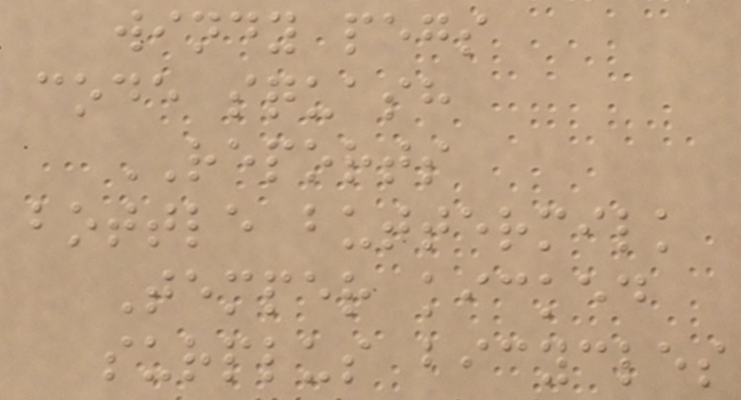windy pegs
code squash
REPORTS
bottle buttermilk
Temper kicked
surplus bicycles
